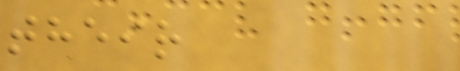their
